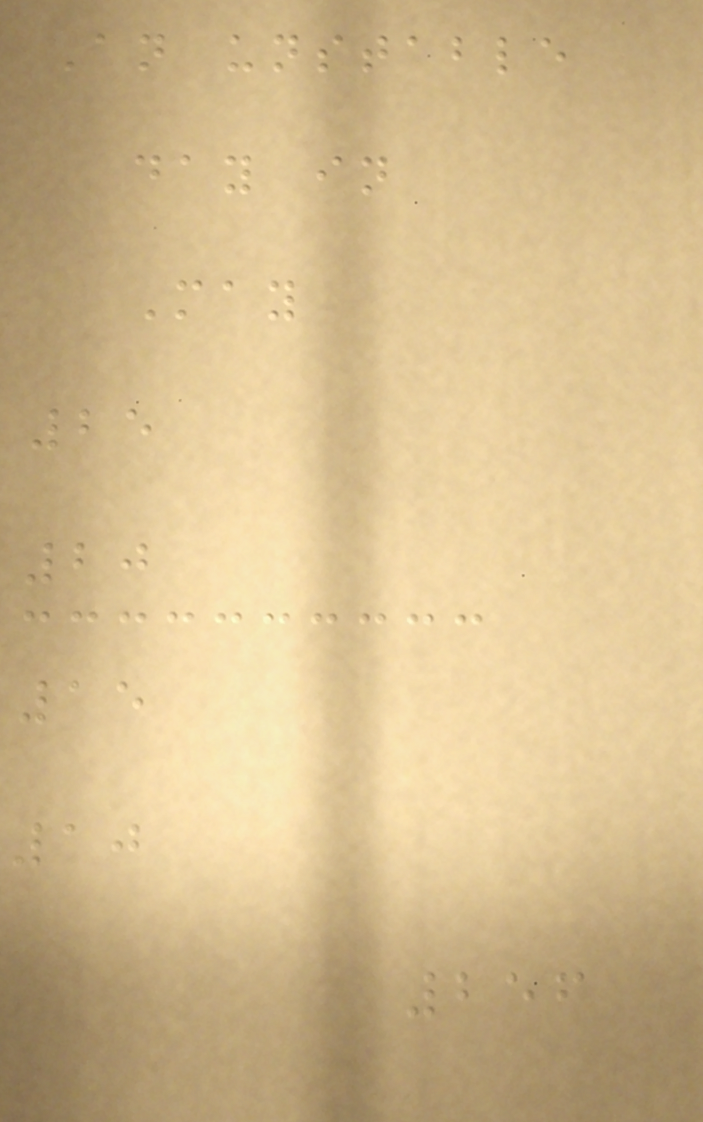An unstable
day in
May
25
20
15
10
256
